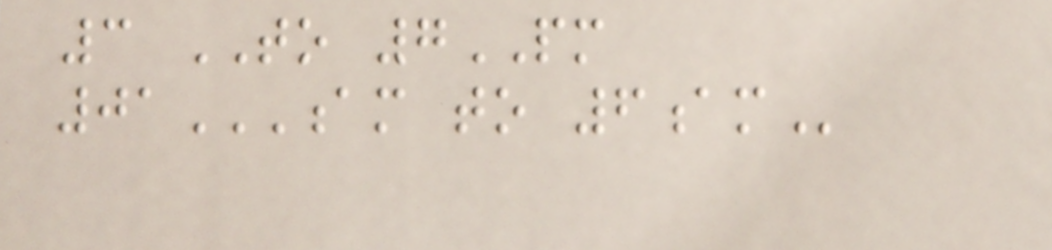3 TO 7PM
01AM TO 6AM
